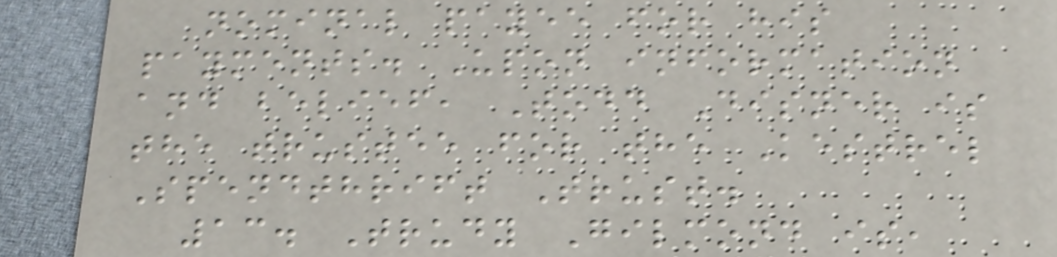nominal payee for his
payments. Upon information
and belief, Todd Disner is
the trustee for the Kestrel
Spendthrift Trust.
13. Trudy Gilmond is,
